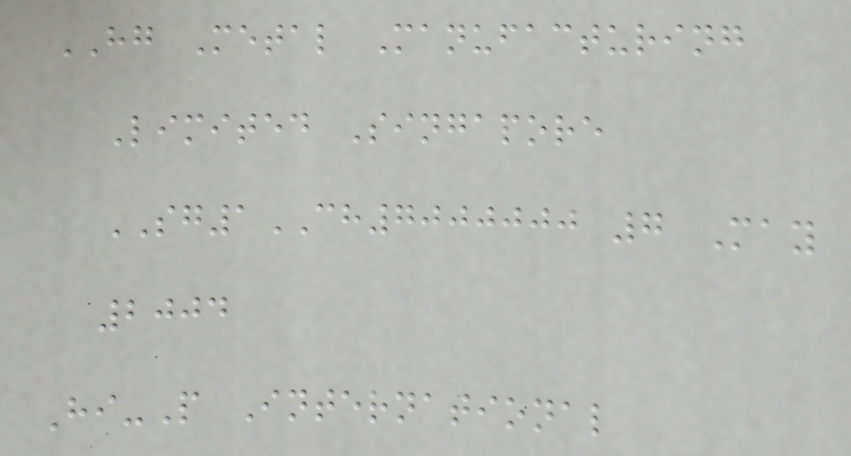HG Metal Manufacturing
Limited Singapore
SG1CH7000000 7 May
2004
Hi-P International
